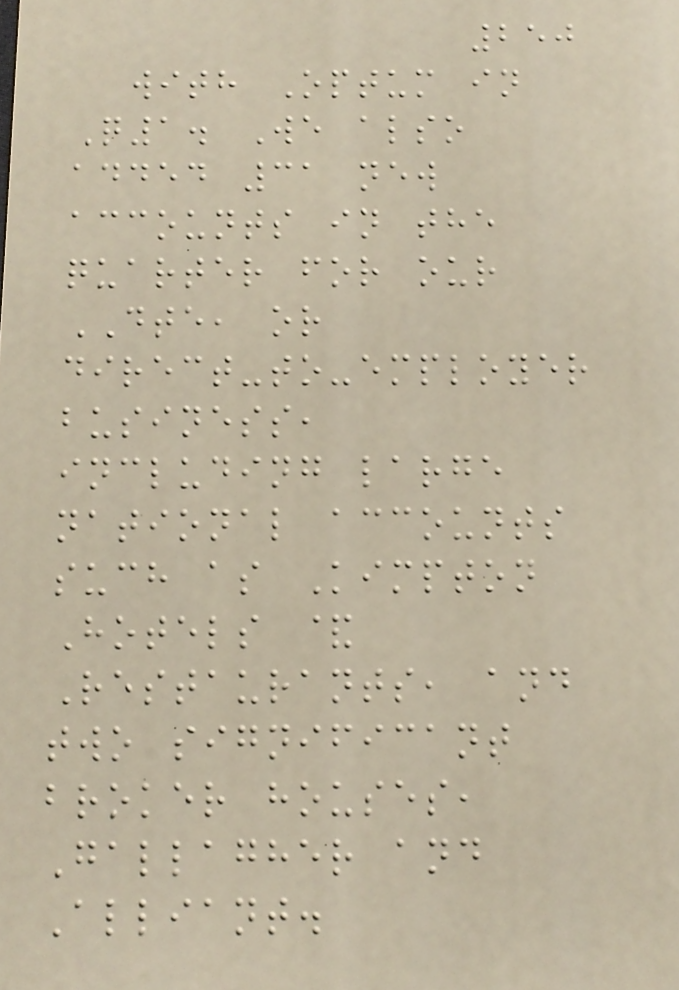250
with Optum in
Q1. We also
added 31 new
accounts in the
quarter for our
DTE, or
direct-to-employer
business,
including large
national accounts
such as Kimpton
Hotels &
Restaurants, and
two significant
broker houses,
Gallagher and
Alliant.
